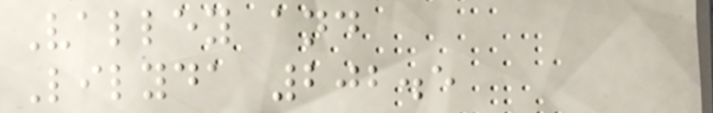Valley and
Lilyda 202.5
